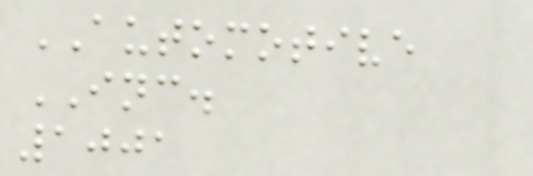AUTOMOTIVE
INC.
1001
